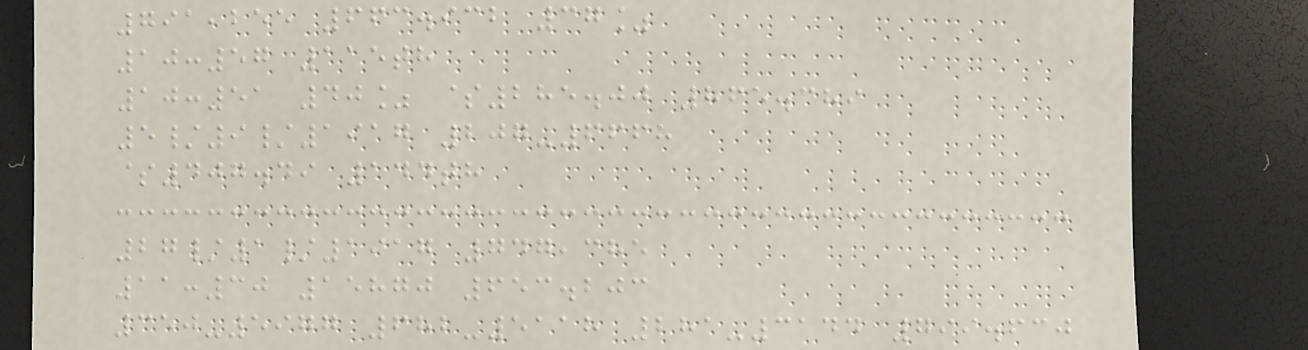791,255 663.932 37%
10:57 115th
10:51 40% $285.00 865.389
5/9/1917 207-6668
$407.49 144th
27/1/1917 747,385
11:30 15870 653.203
350-5977 682-5118 281-3144 799.630
